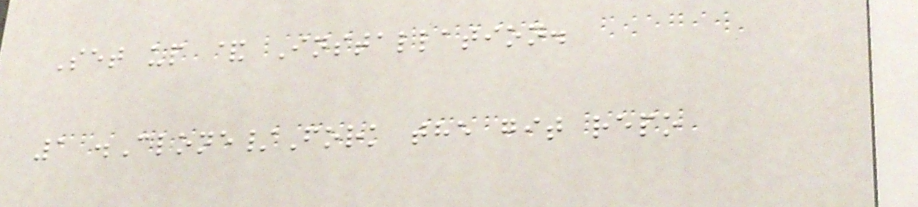Set up & Installation.
1 .Clone/Fork the git repo
